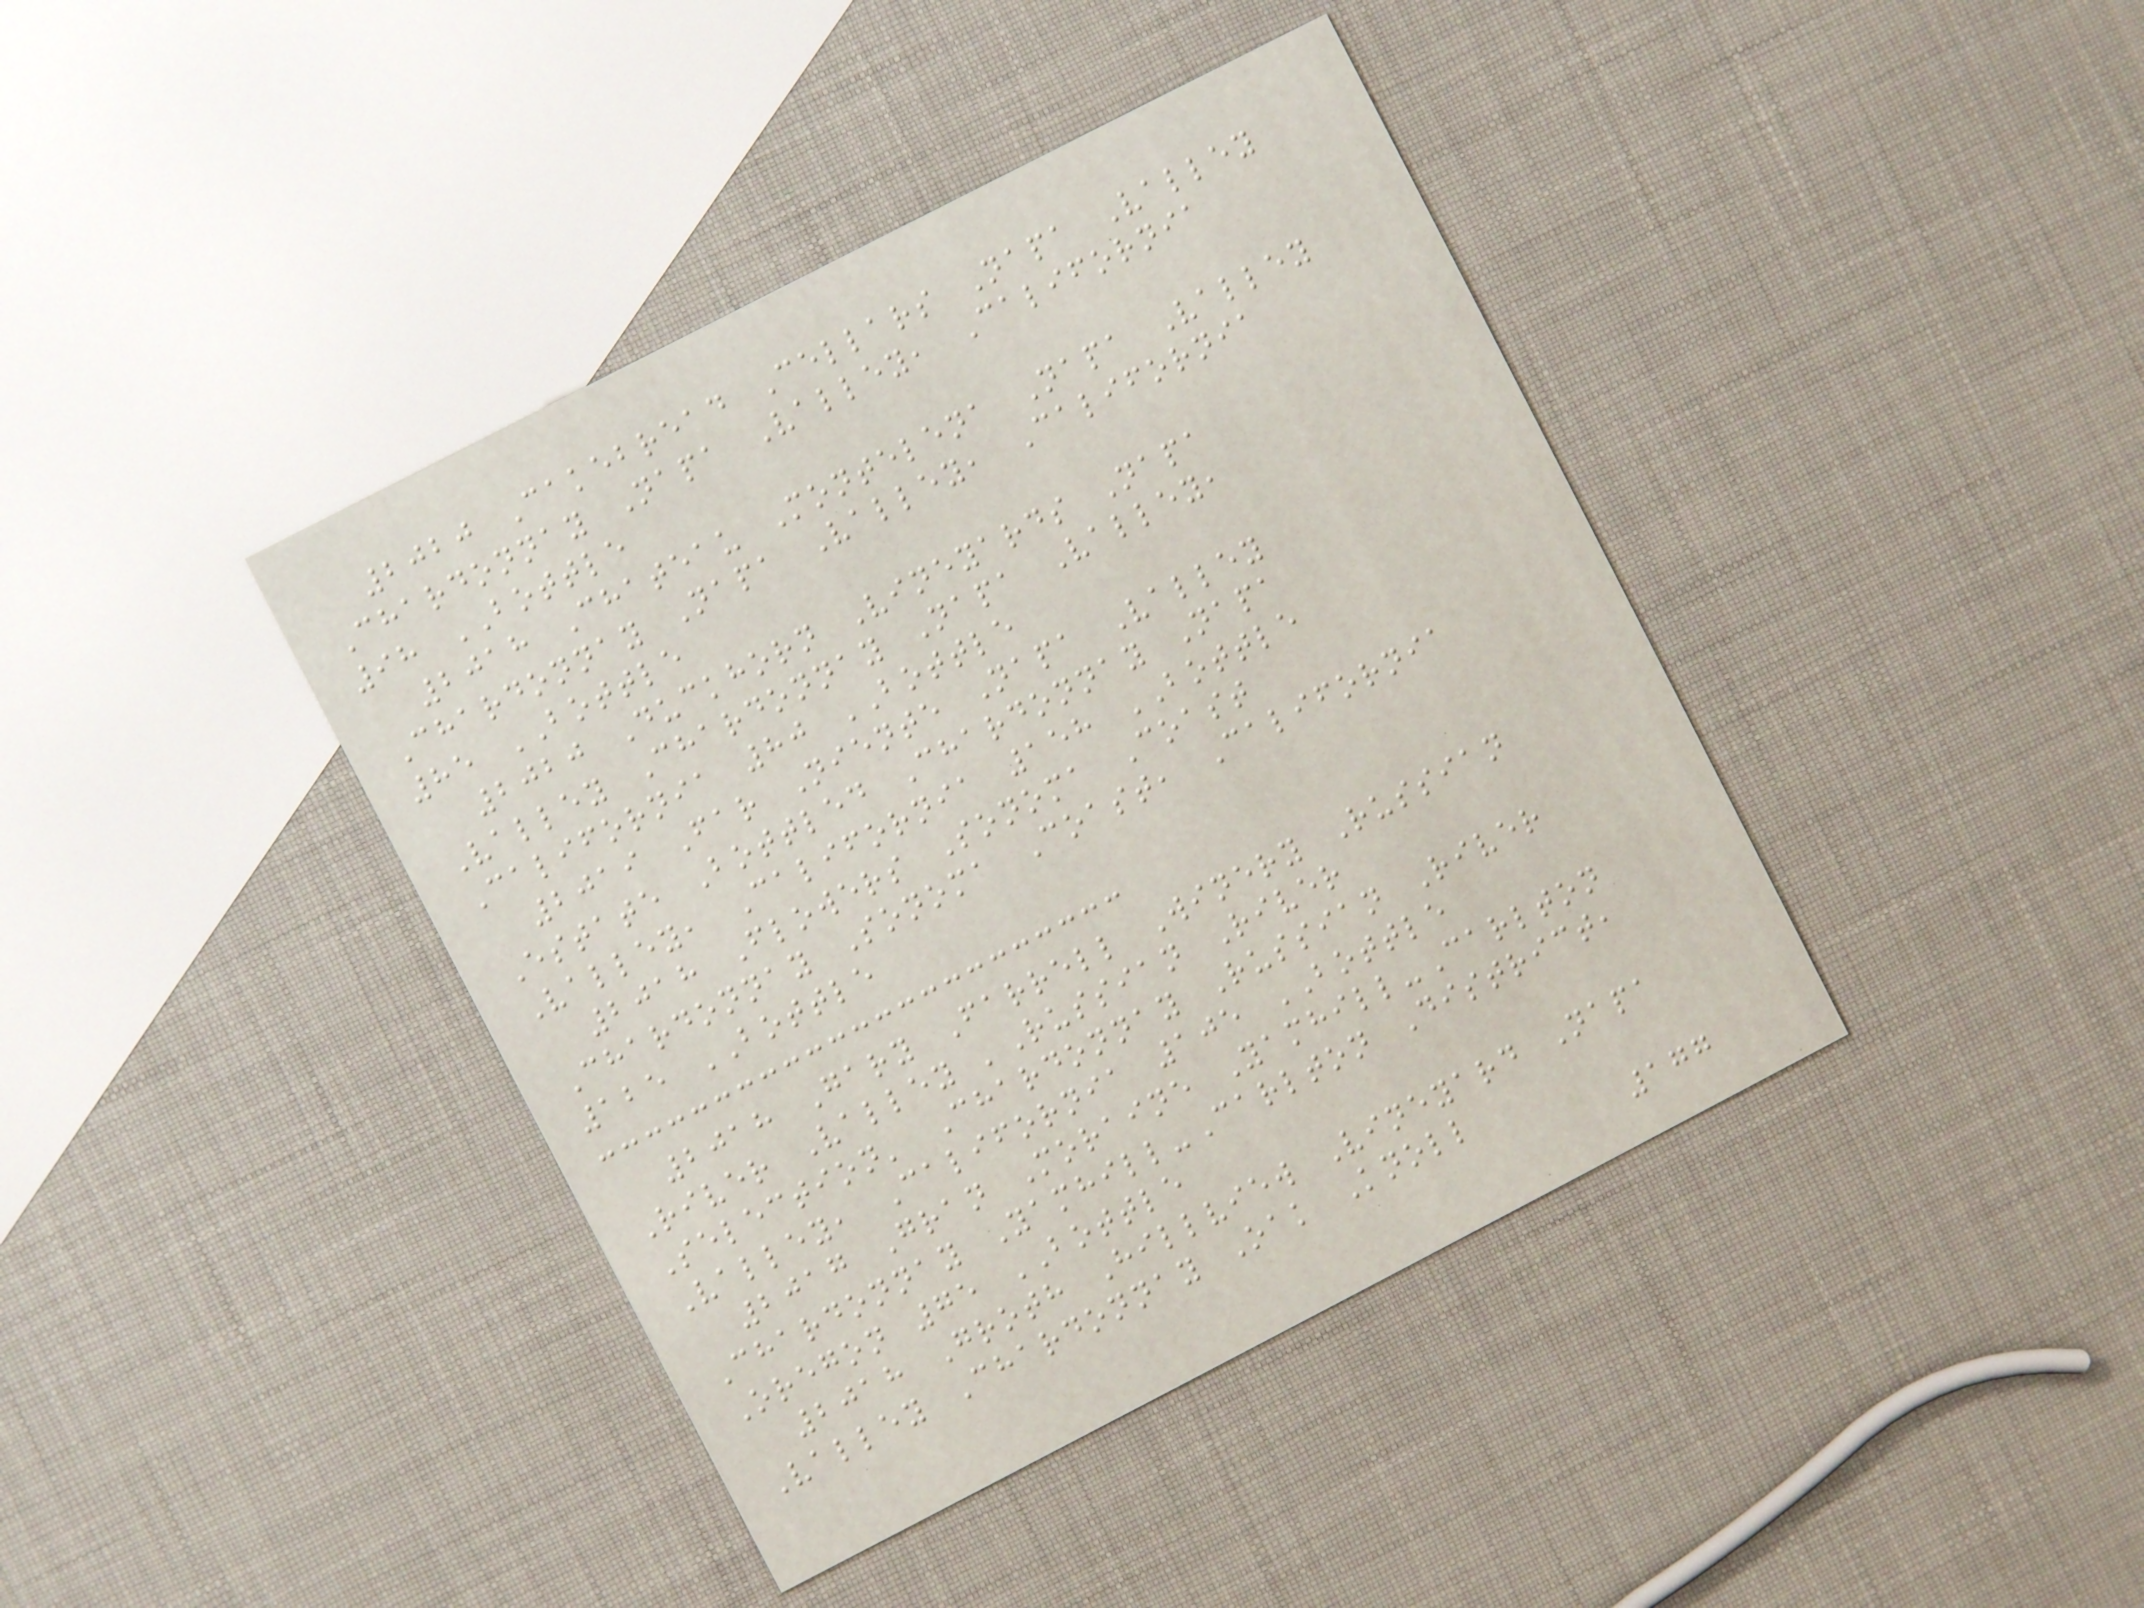2020 Cakebread Cellars Napa Valley
Chardonnay Napa Valley, California
98 BOTTLE
2018 Chateau Montelena Napa Valley
Chardonnay Napa Valley, California
85 BOTTLE
2020 Duckhorn Vineyards Napa
Valley Chardonnay Napa Valley,
California 80 BOTTLE
2019 Far Niente Napa Valley
Estate Bottled Chardonnay Napa
Valley, California 158 BOTTLE
2018 Flowers Sonoma Coast
Chardonnay Sonoma Coast, California
125 BOTTLE
2018 Gary Farrell Winery Russian
River Valley 'Russian River
Selection' Chardonnay Russian River
Valley, California 105 BOTTLE
2017 Gran Moraine Yamhill-Carlton
Chardonnay Yamhill-Carlton District,
Oregon 75 BOTTLE
2018 Groth Hillview Vineyard Napa
Valley Chardonnay Oak Knoll
177
